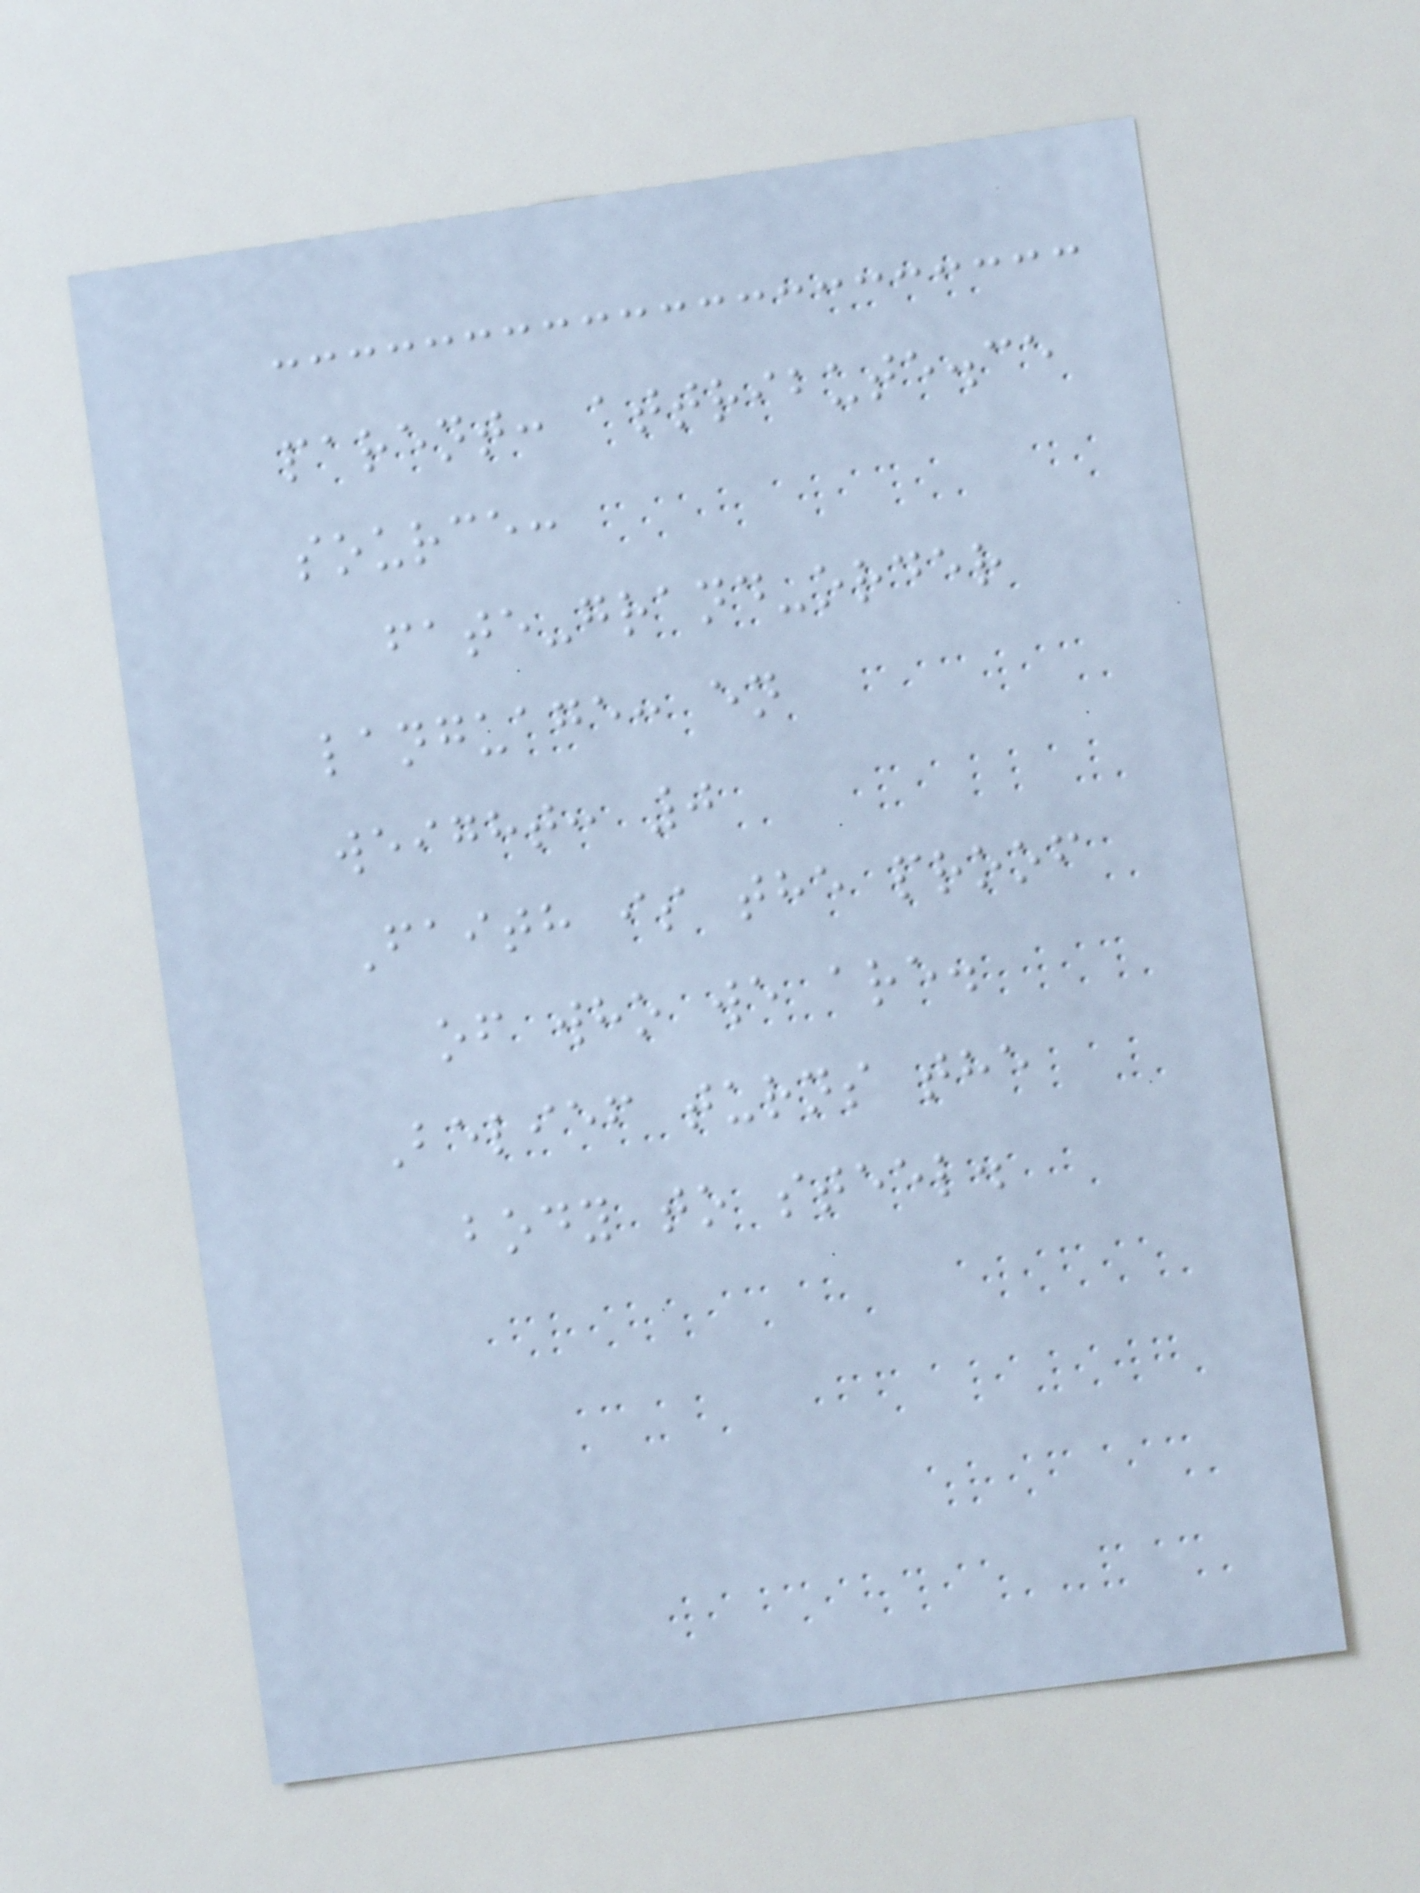parent: attribute.ce
source:
fate-grand-order
language: en
weight: 0
Faith is the proof
of who we are.
Belief turns the
body to steel.
